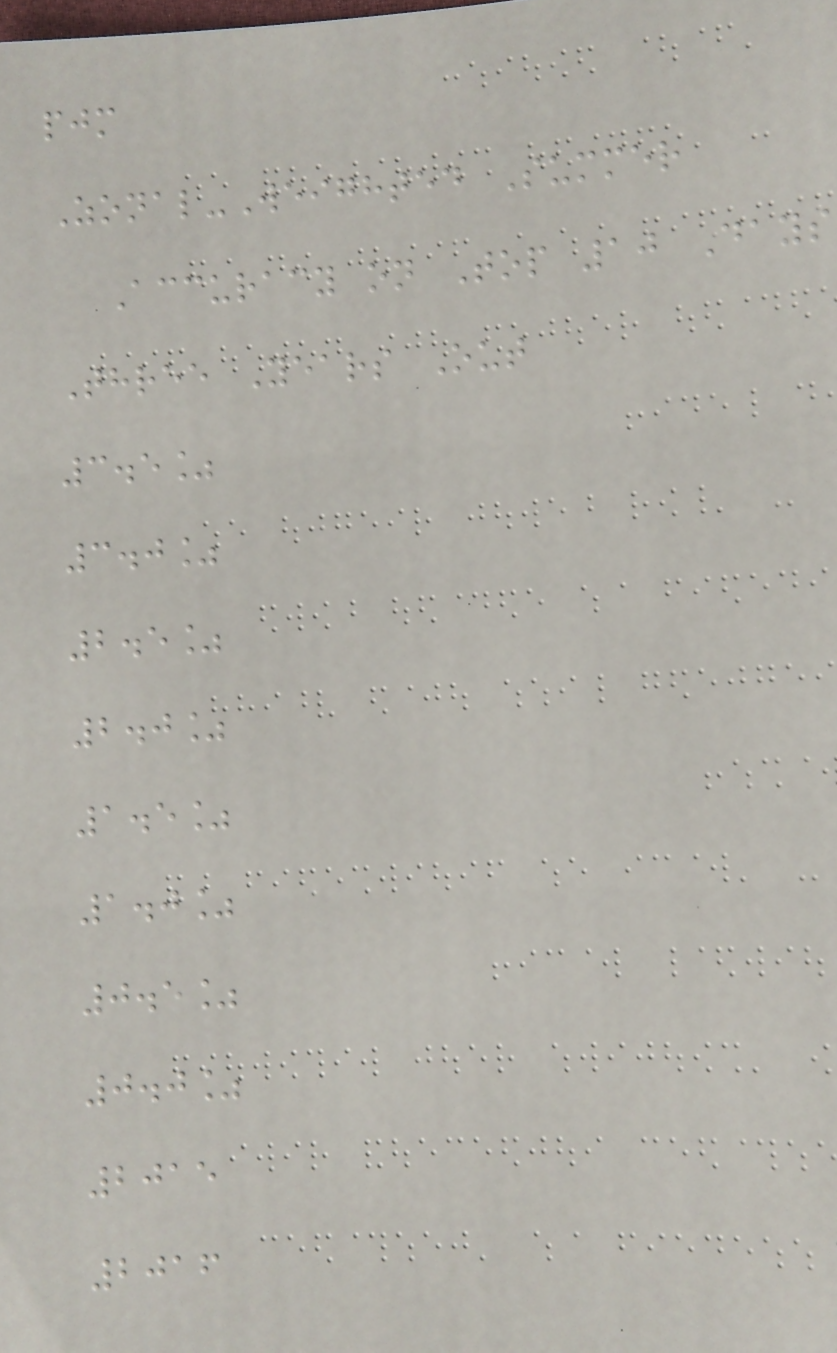pjm
Zonal-Weighted Summer
Accuracy on Top 10 Days
Three Years Out
3.5%
3.0%
2.5%
2.0%
1.5%
1.0%
0.5%
0.0%
2015
2016
